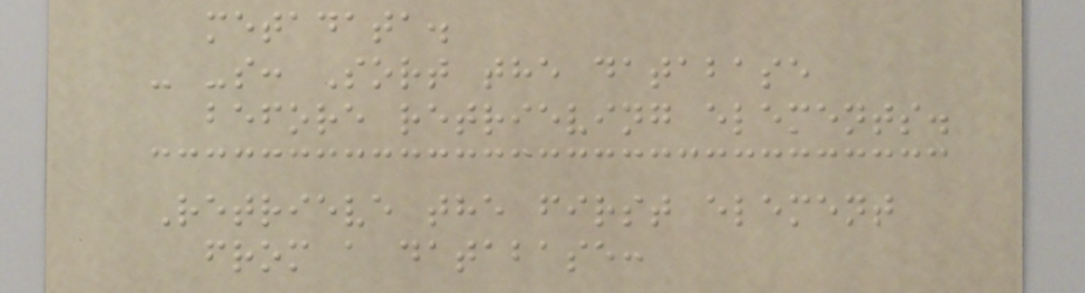metadata.
- -s: Sort the database
before retrieving elements.
Retrieve the first element
from a database:
